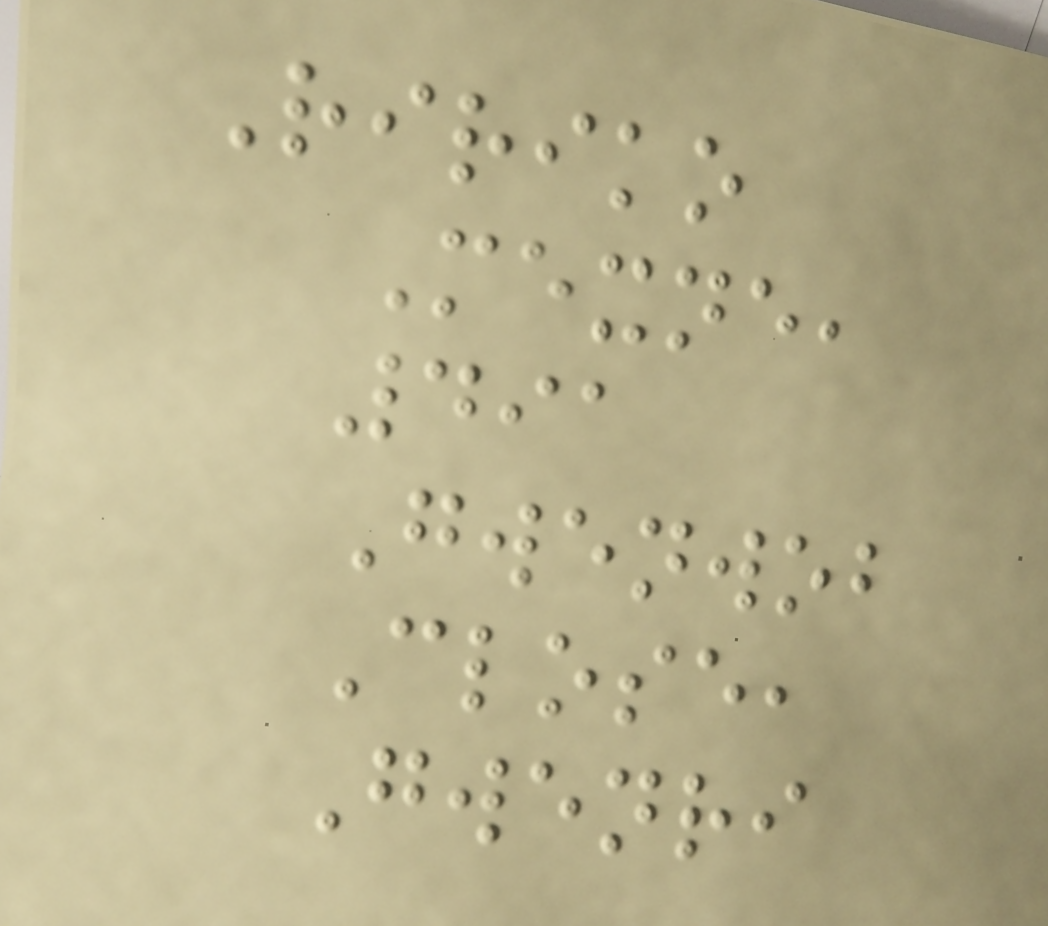Ririko
Mexne,
491
Gwenwob
Close,
Gwenri
